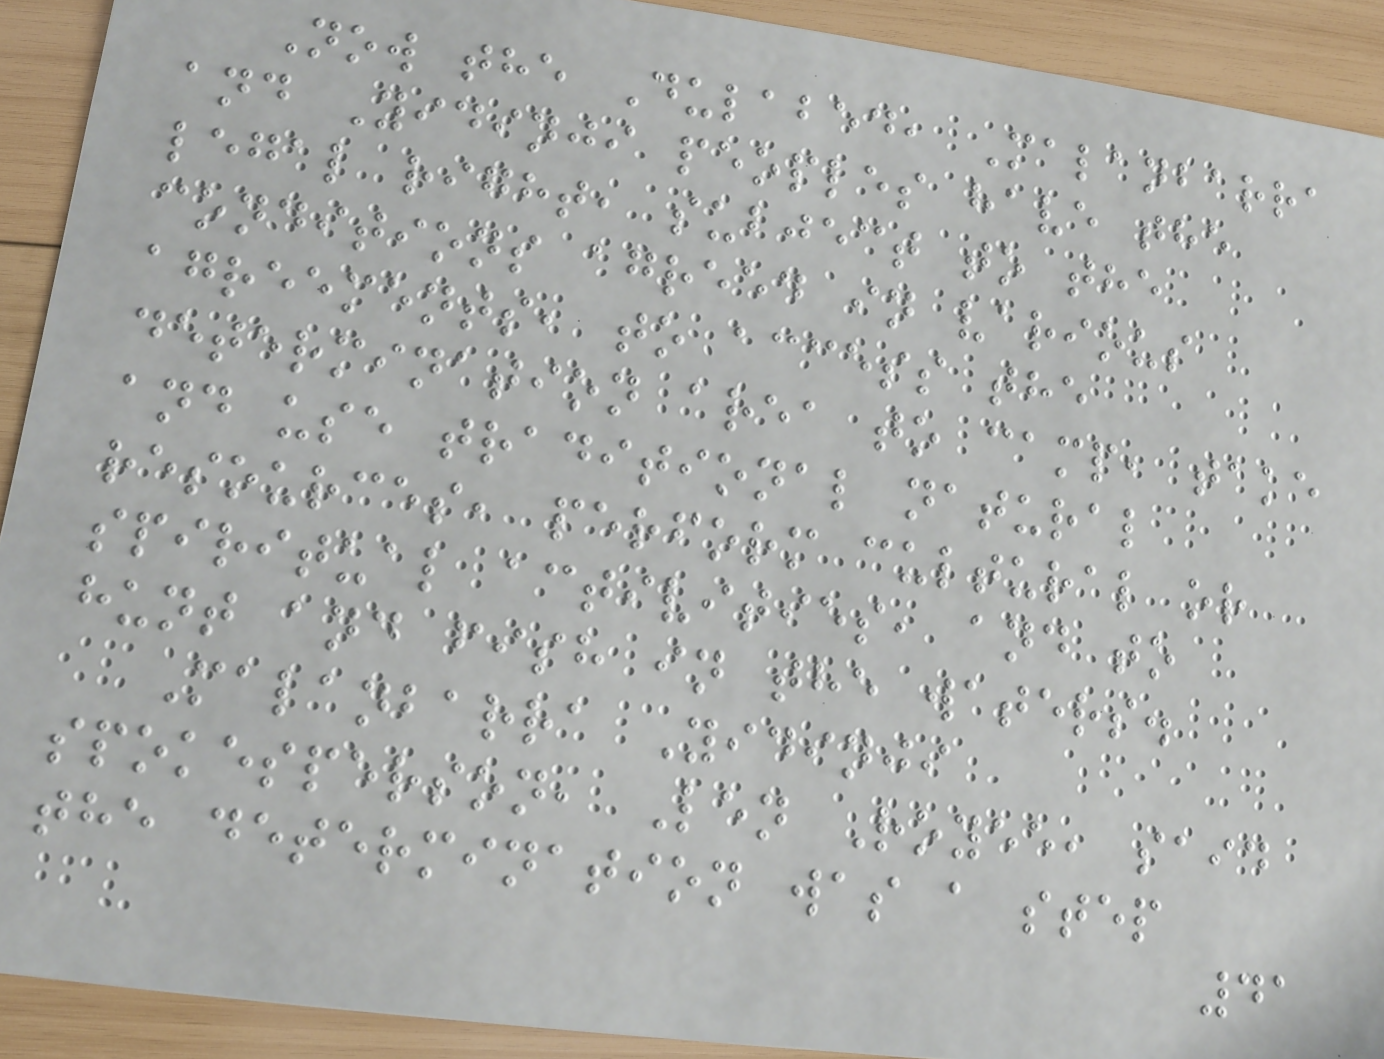Now the Dulabed, Malanbarra
and Yidinji peoples have the
legal right, subject to the
conditions agreed in various
agreements, to access the
determination area to camp, take
and use traditional natural
resources, perform cultural or
spiritual activities, and to
hunt and fish in the waters.
Malanbarra Yidinji
spokesperson, Len Royee, said
the determination was a step
41
